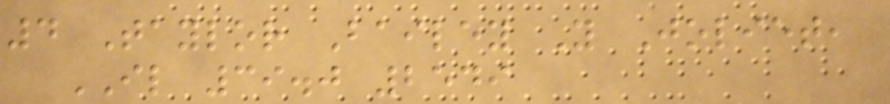4 Taylor Bailey Y Joliet,
IL 39.0 2549
